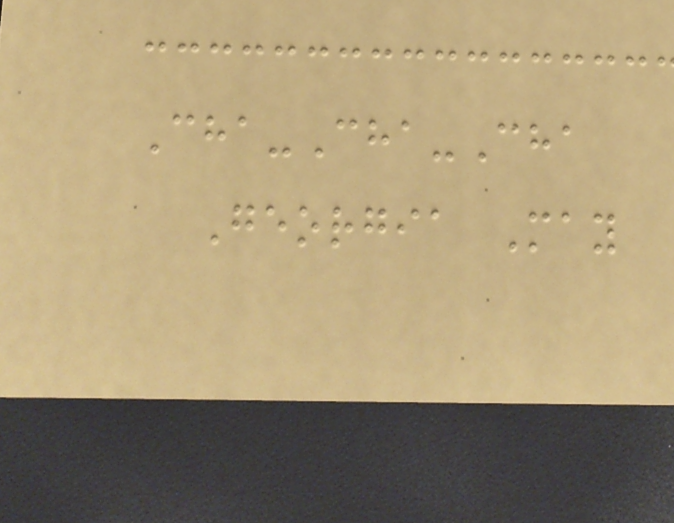Cha-Cha-Cha
Georgia May
